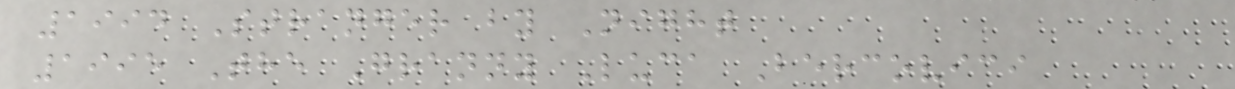1994 Stranger by Night
1995 The Granny Luca Bercovici
